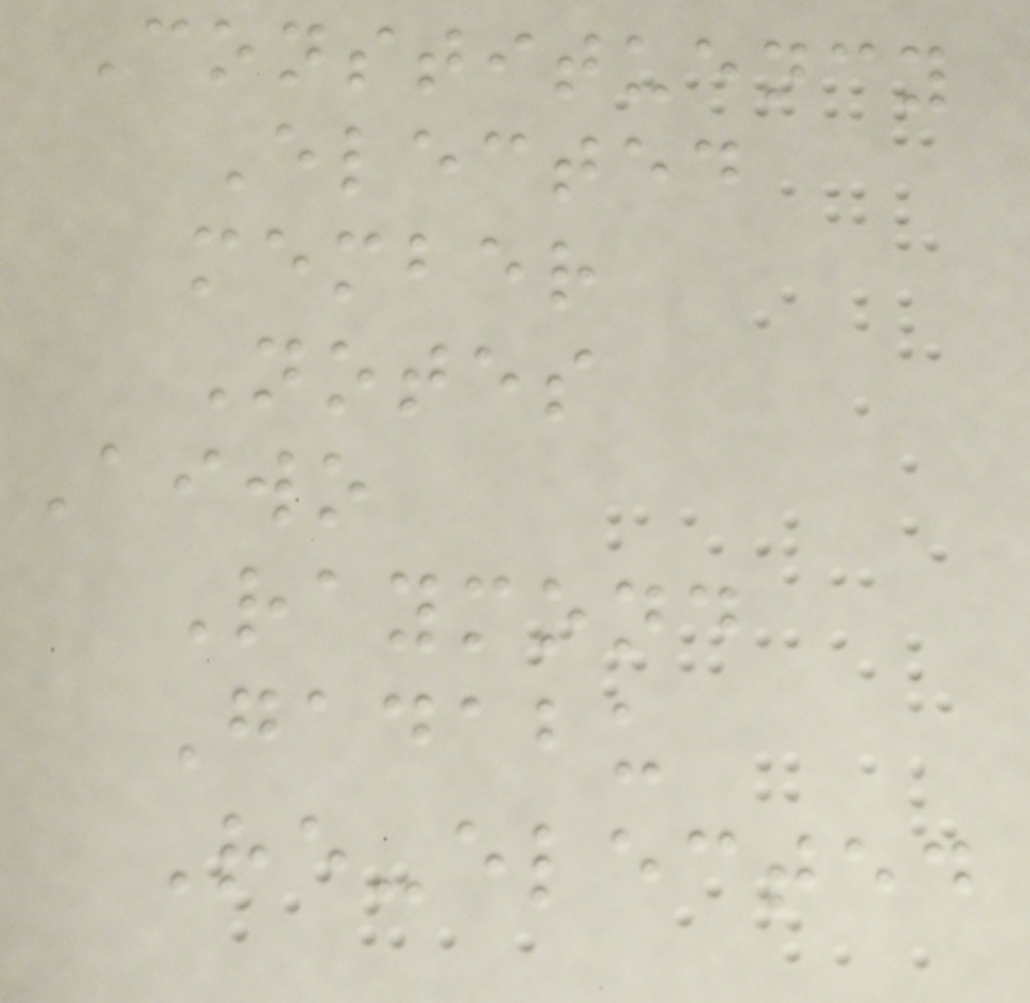Constituency
Elected
member
Notes
Aiwo
Raymond
Gadabu
Re-elected
